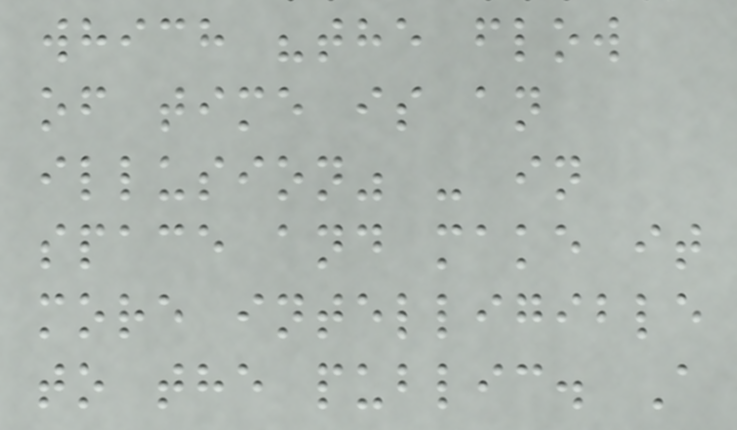which "the flow
of time is an
illusion" - in
space and make it
more intelligible
to the public. A
